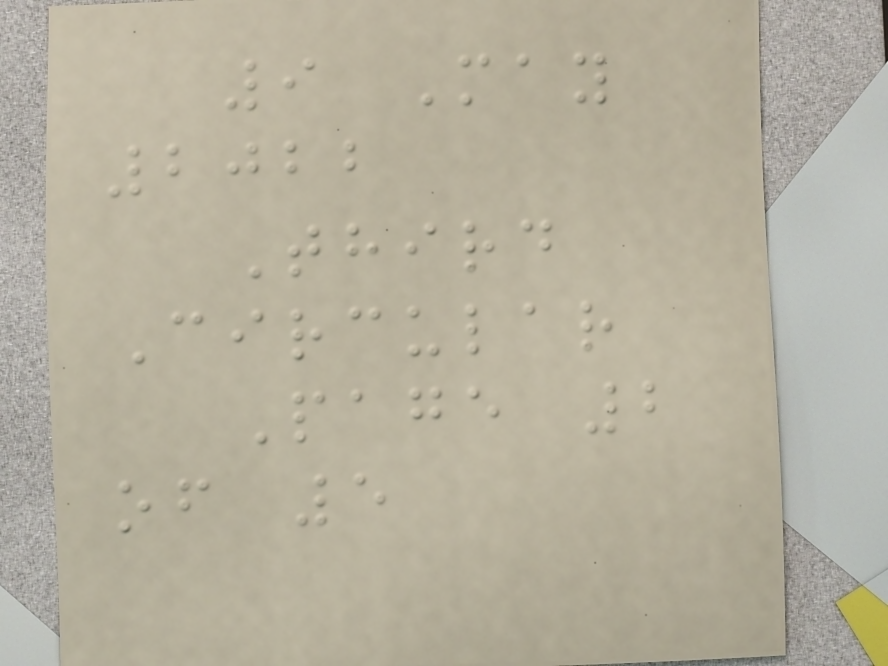9 May
2022
Third
Circular
Page 2
of 5
